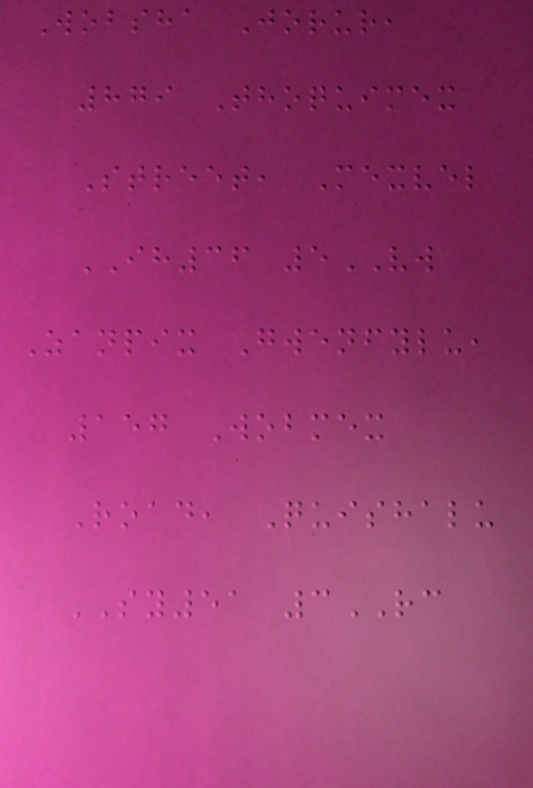Wobsha Jorur,
879 Thoquimex
Street, Mexvel
IH36 5VW
Zanpix Gwenfylu,
157 Wobmex
Road, Quishalu
SY51 3RC
